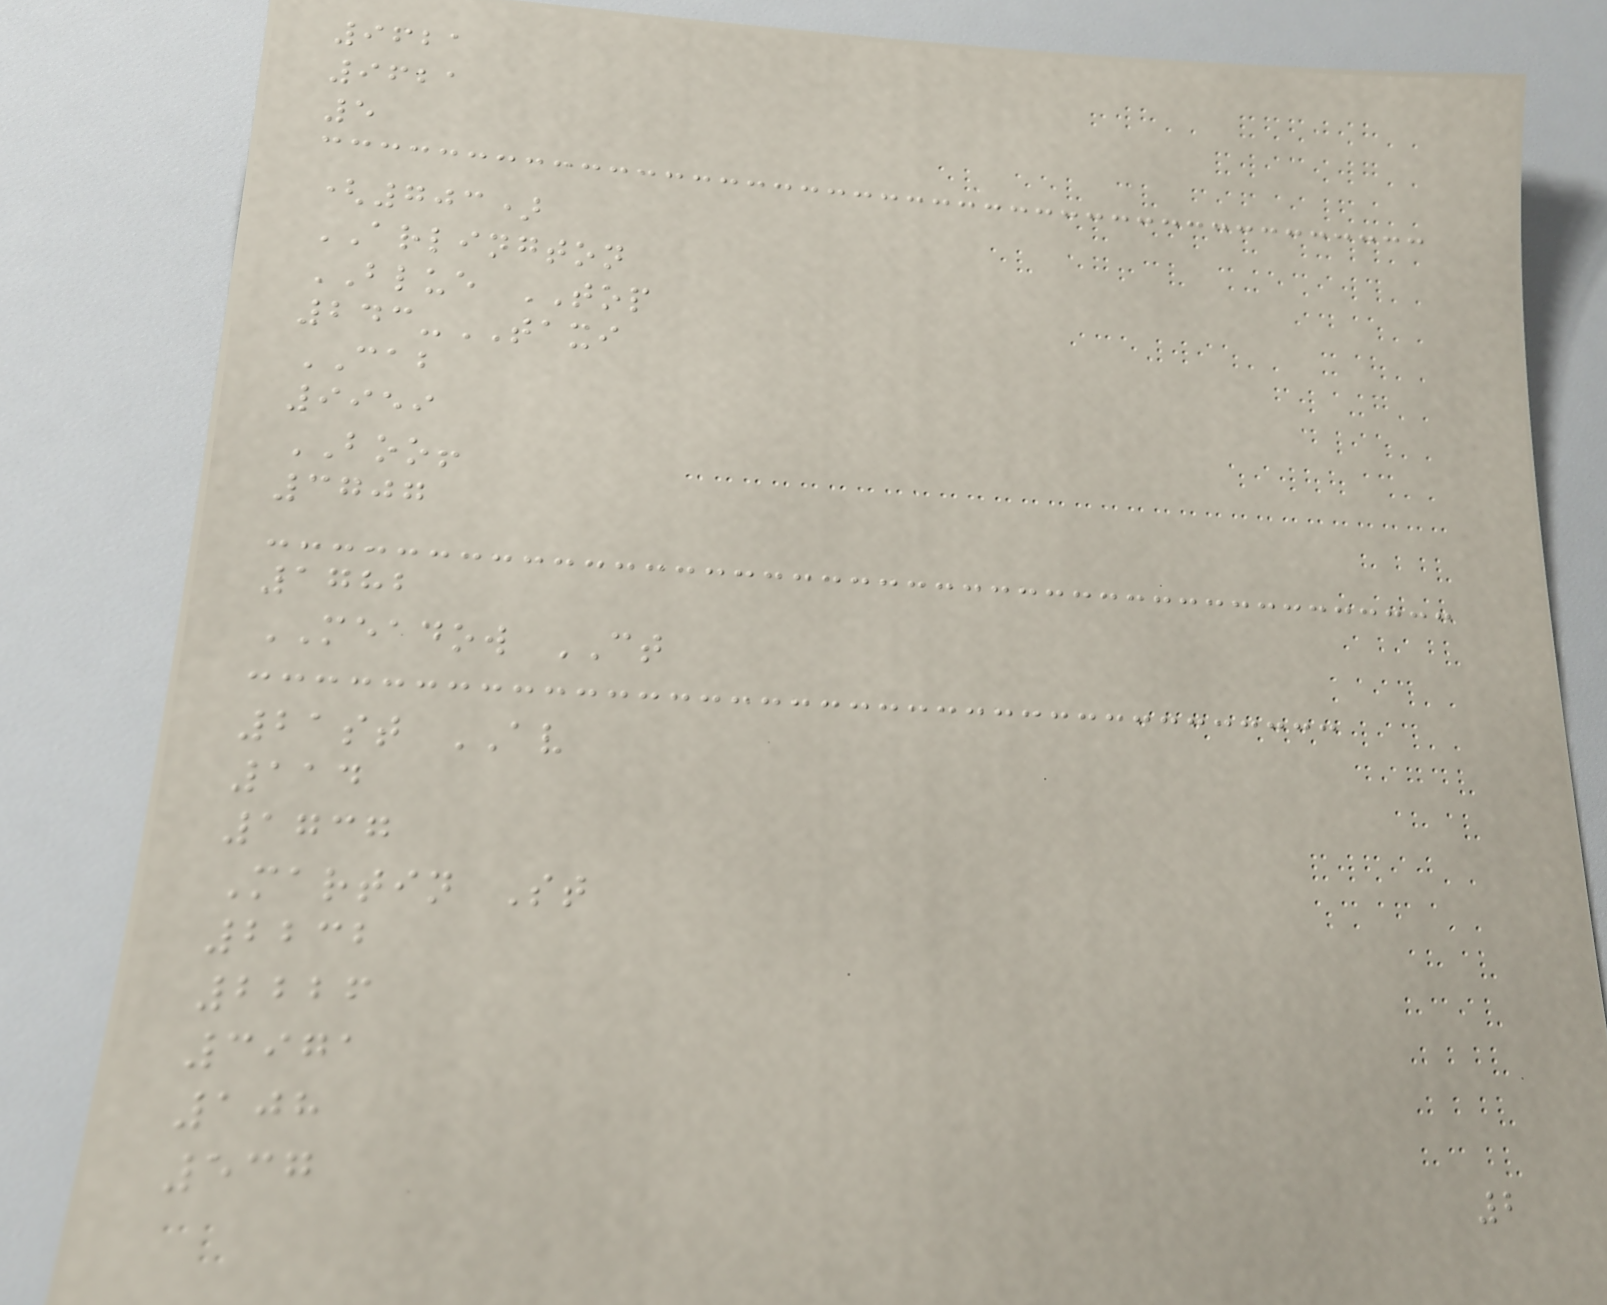9621
9621
5
(703)
ARLINGTON
BLUE TOP
243-TAXI
CAB
9959
BOO!
3707
1782
MEADOW CT
21st AV
114
1737
Martin St
2232
2226
3971
108
537
2
